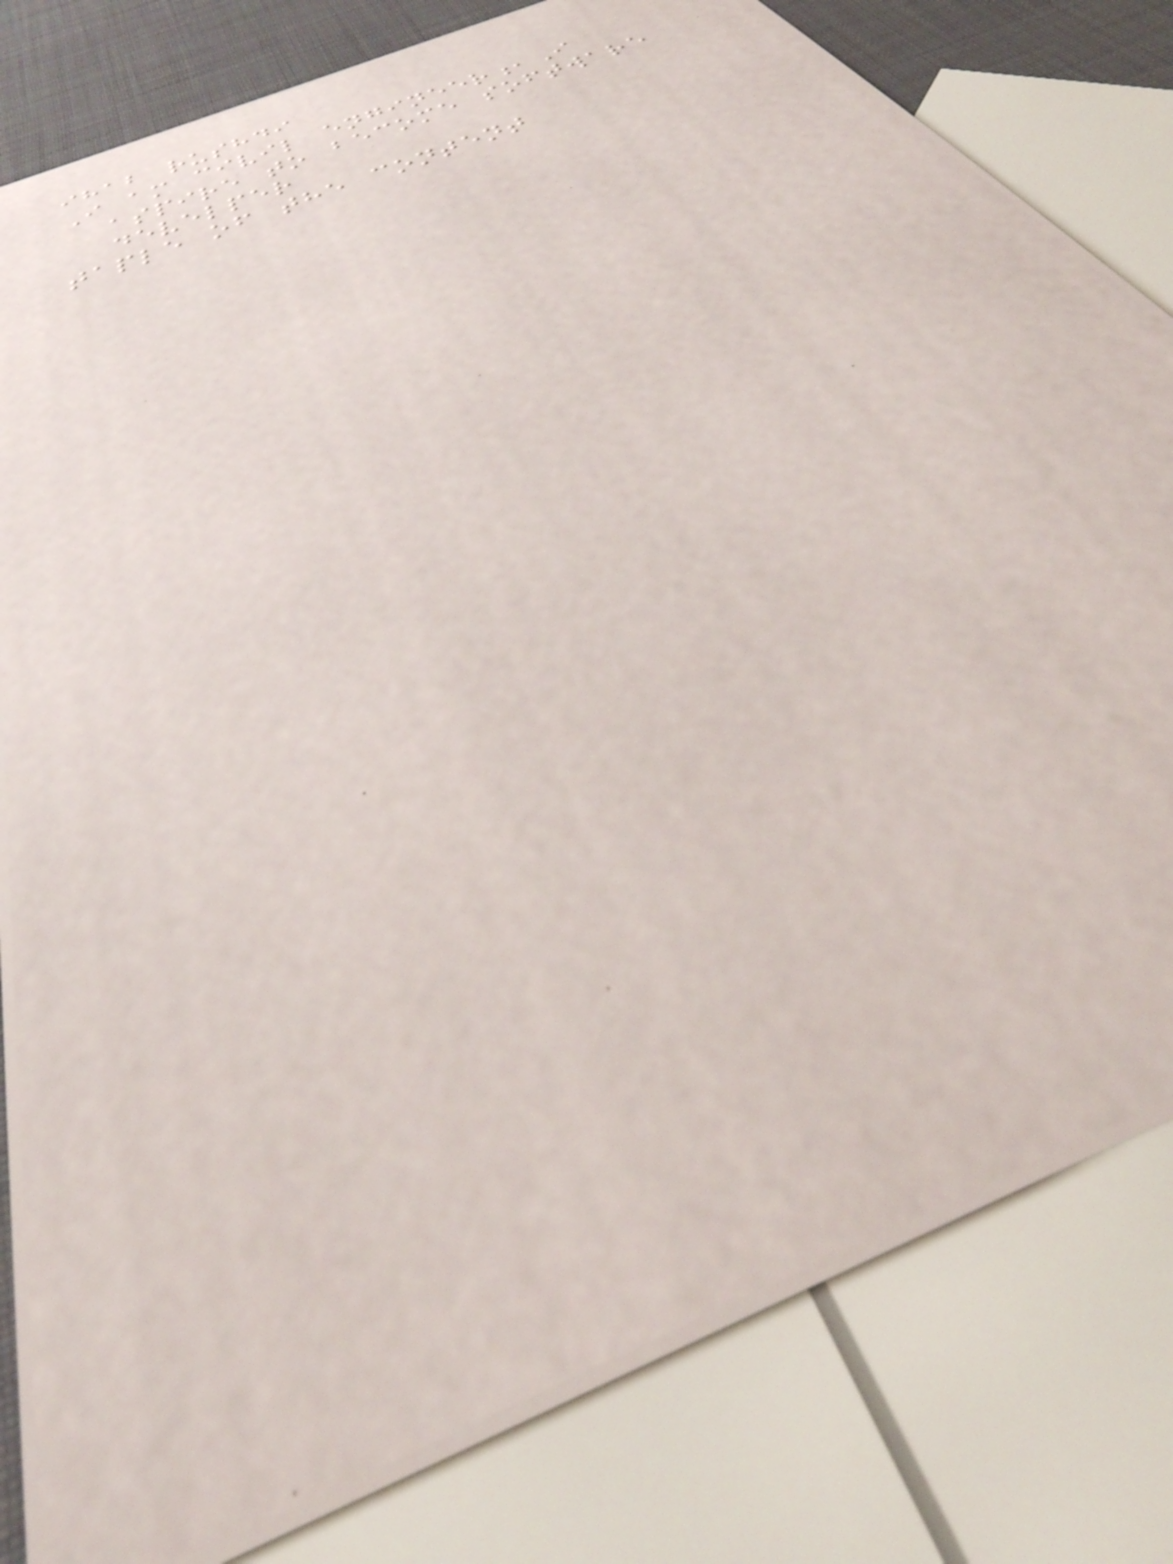ihab rushdi
I am civil engineer,I
aspire to become software
develper
taple of the content
